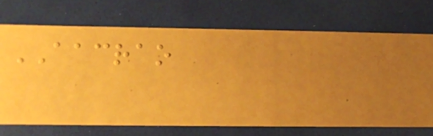AACRAO
